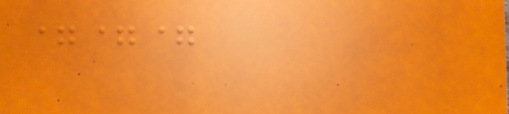===
